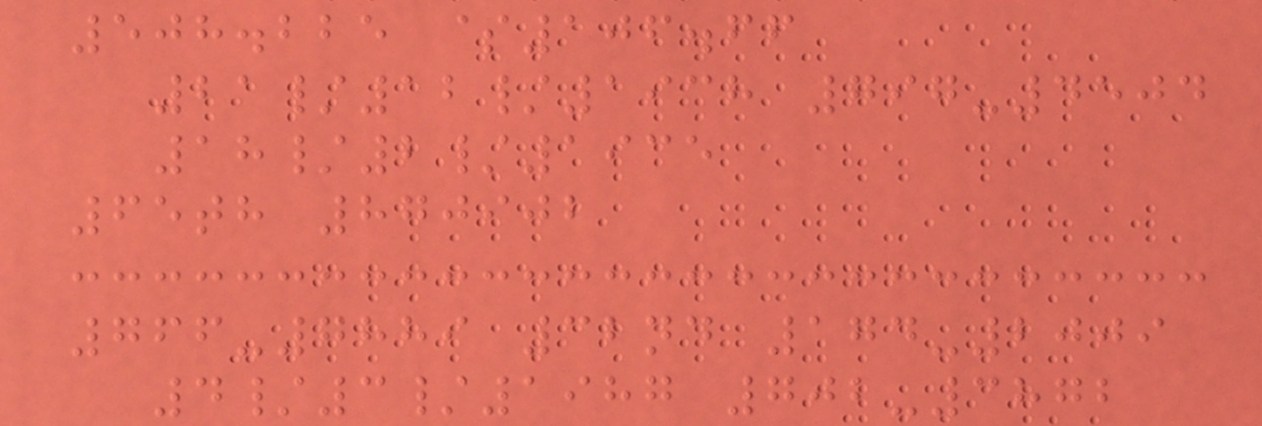508.225 $106.66
21/12/1938 797-4504
18/2/1935
65th 870902
766-7889 32nd 174-2009
4/3/1987 702-3872
